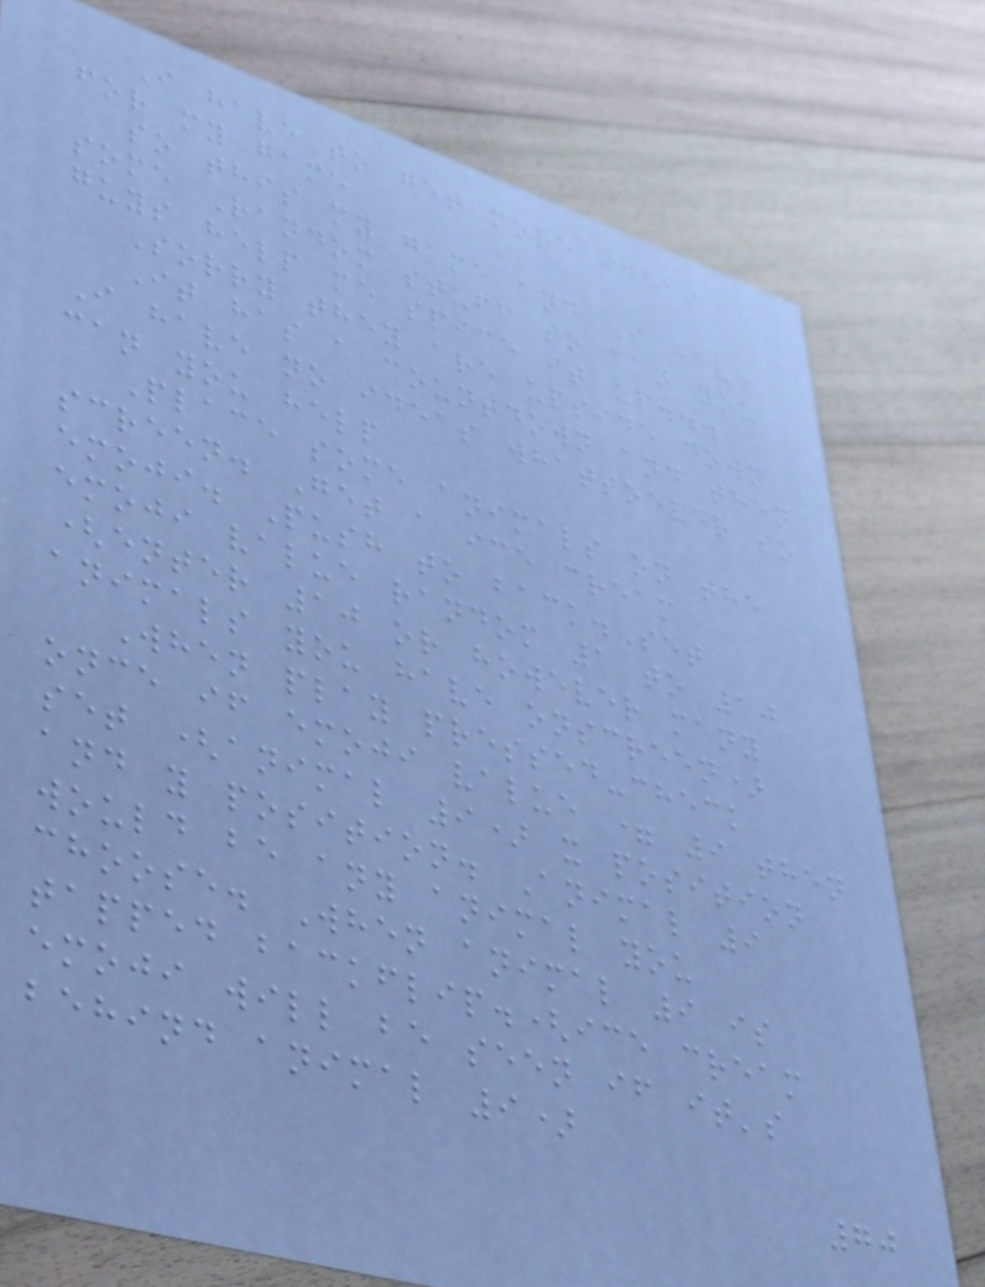I have to get more ideas
for my game
so this my game and I have
some Random stuff so can you
guys help me spice it up...
Sorry they are upside down
It has a countdown and then
I have no ideas whatsoever so
can you help
Place some animals on the
screen. Get a ice cream
emoji. Push to back.Set
emoji value random 1 to 10
(enter 10 or however many
animals you have onscreen)
When play pressed-check
once if emoji value = 9 then
set (animal 9) x position
and y position. Animal 9
would be any animal you
choose. When animal 9 is
tapped backflip.(ice cream
emoji will be seen if it's
behind animal 9)
70
